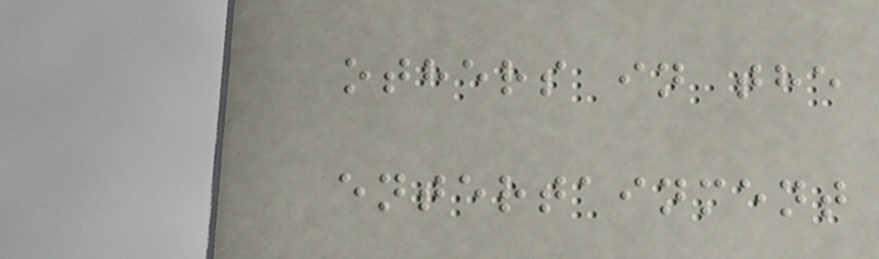others in the
entertainment
